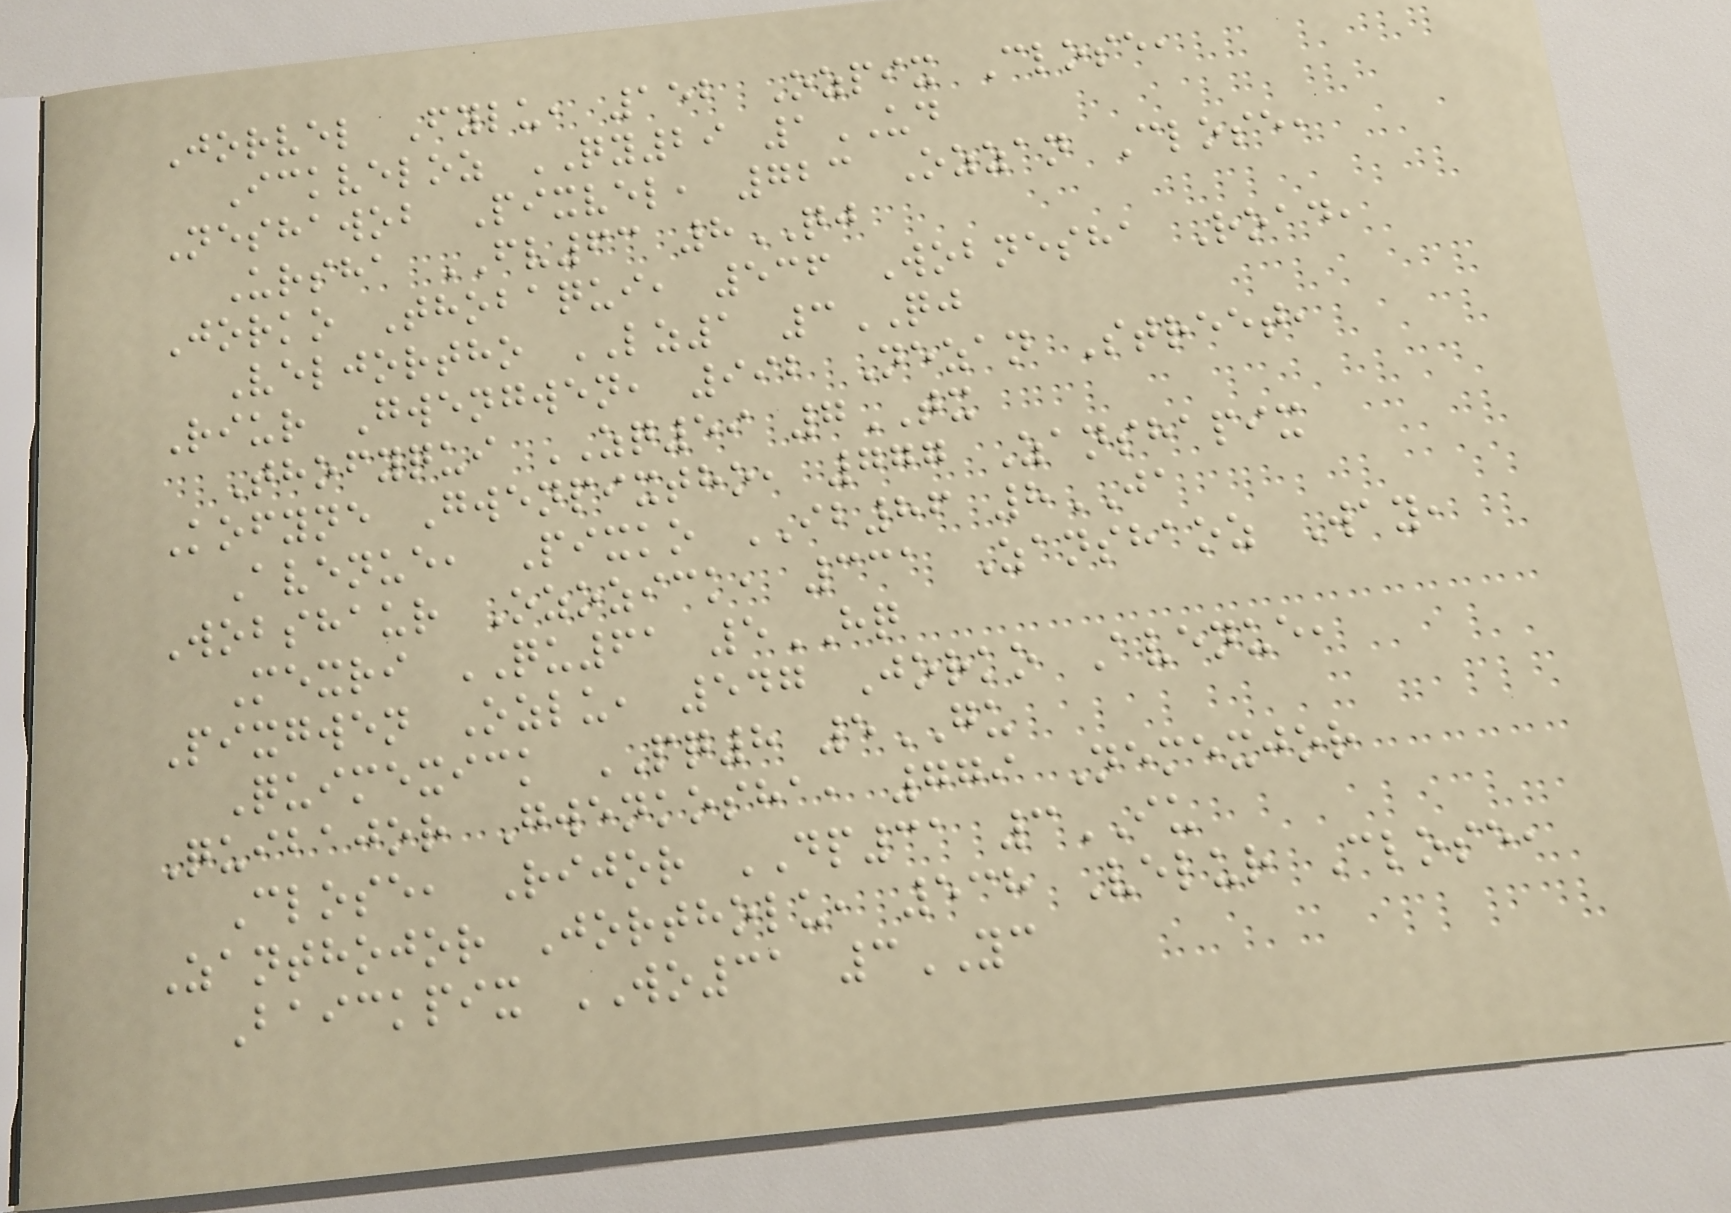Jorvel Fylu, 152 Ozpix Close,
Ickveloz QY29 1UD
Neshawob Pixvel, 723 Ozzan Close,
Ursha FV63 8QJ
Jorko Thobaqui, 536 Wobnesha Road,
Veljortho LZ1 3QJ
Riur Gwengwen, 992 Nezan Street,
Thofyqui ZQ59 7TX
Kofyne Gwenpixtho, 777 Zanshapix
Avenue, Pixko IB86 8JA
Wobshaur Ozozick, 331 Zanshaoz Way,
Mexri QU61 5HQ
Pixgwen Ozlu, 547 Jorko Avenue,
Quimexick PQ8 5GU
Quibajor Gwenkosha, 779 Nemexjor
Close, Rijor DP31 3IU
Zanthojor Jortholu, 538 Velur Close,
Baickpix WO31 3YC
